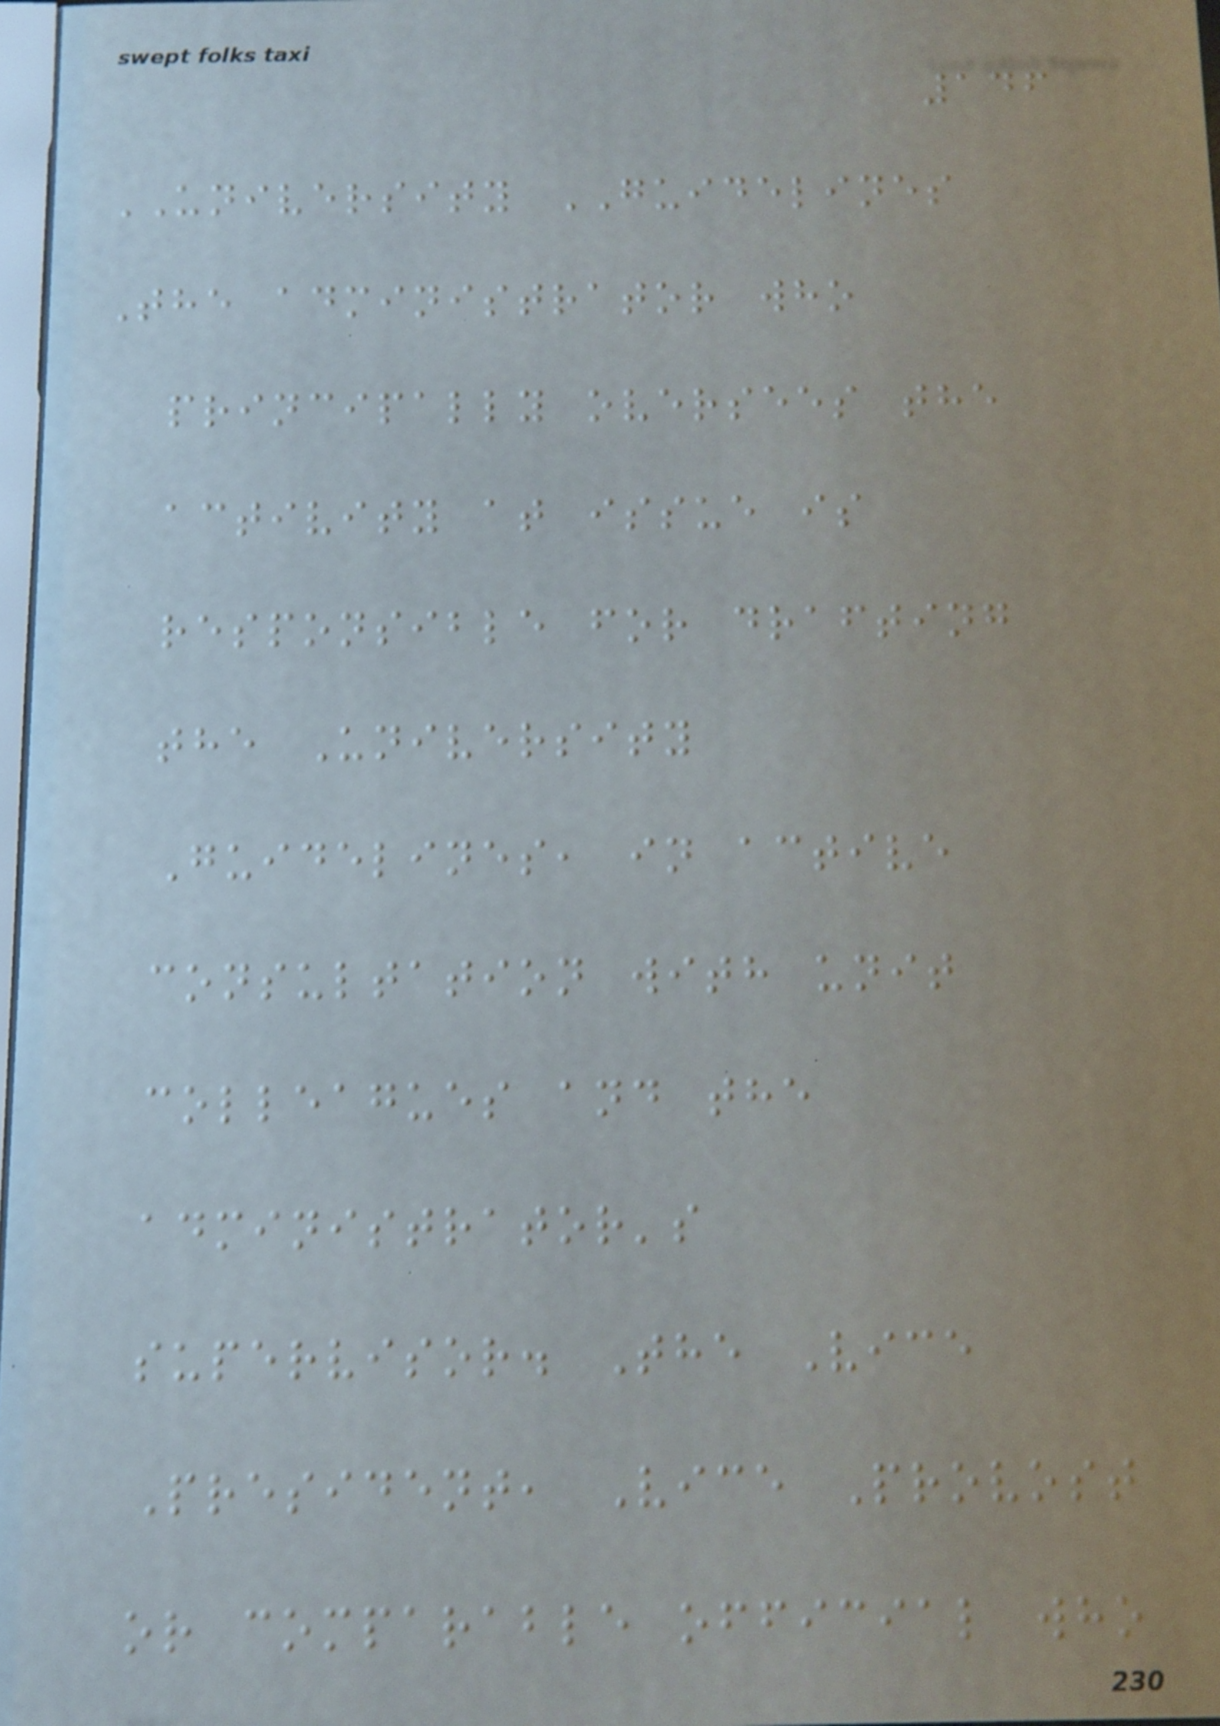146
UNIVERSITY GUIDELINES
The administrator who
principally oversees the
activity at issue is
responsible for drafting
the University
Guidelines, in active
consultation with unit
colleagues and the
administrator's
supervisor. The Vice
President, Vice Provost
or comparable official who
